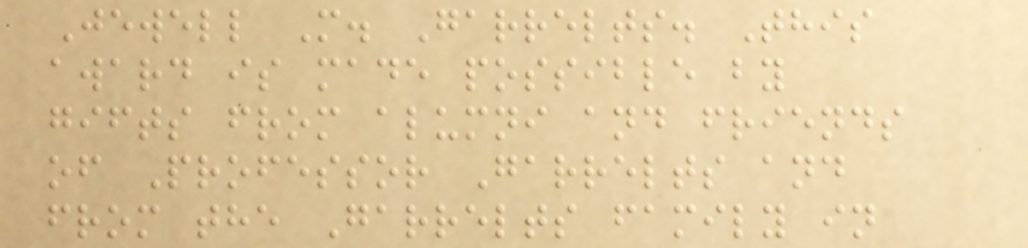Jewell M. Garrelts. This
award is made possible by
gifts from alumni and friends
of Professor Garrelts and
from the Garrelts family in
